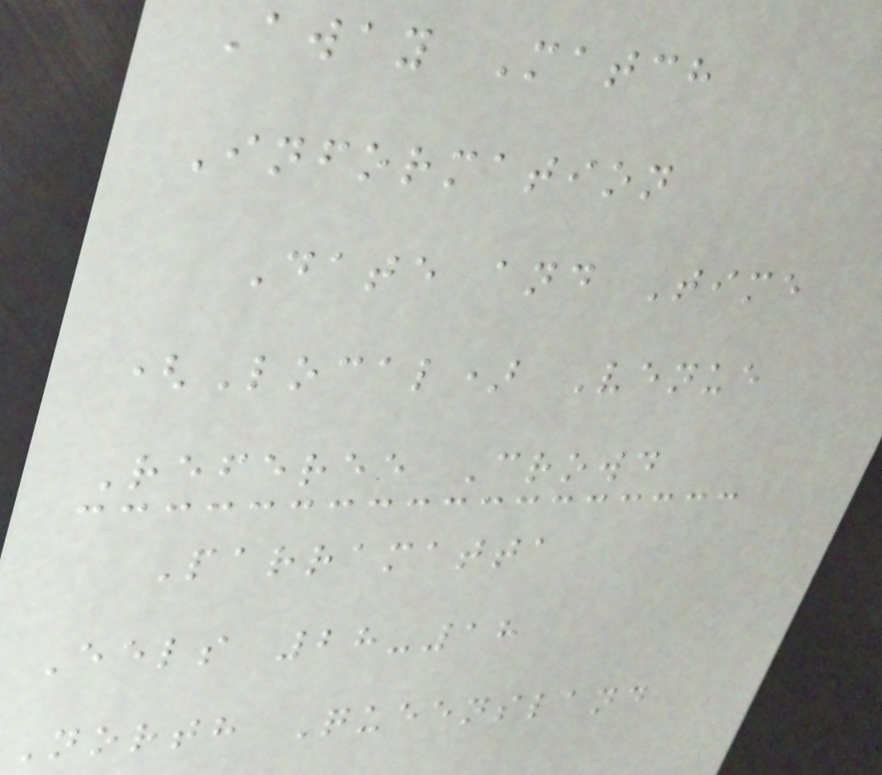Away Match
Information
Date and Time
(Local) Venue
Referee Crowd
Parramatta
Eels 28-18
North Queensland
